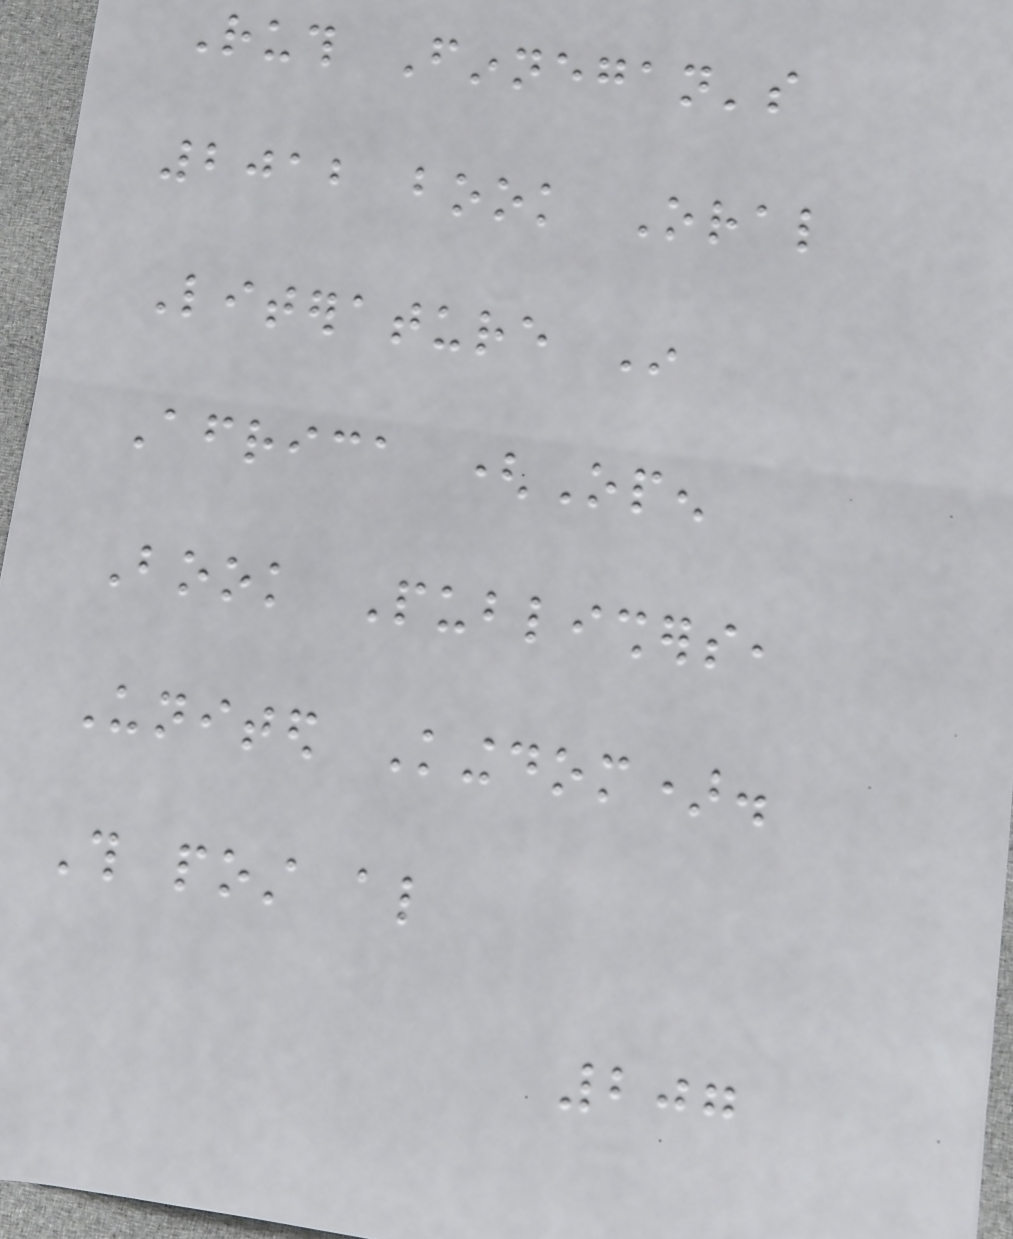Ruth Finnegan's
2012 book Oral
Literature In
Africa (Open
Book Publishers,
United Kingdom).
This post also
207
